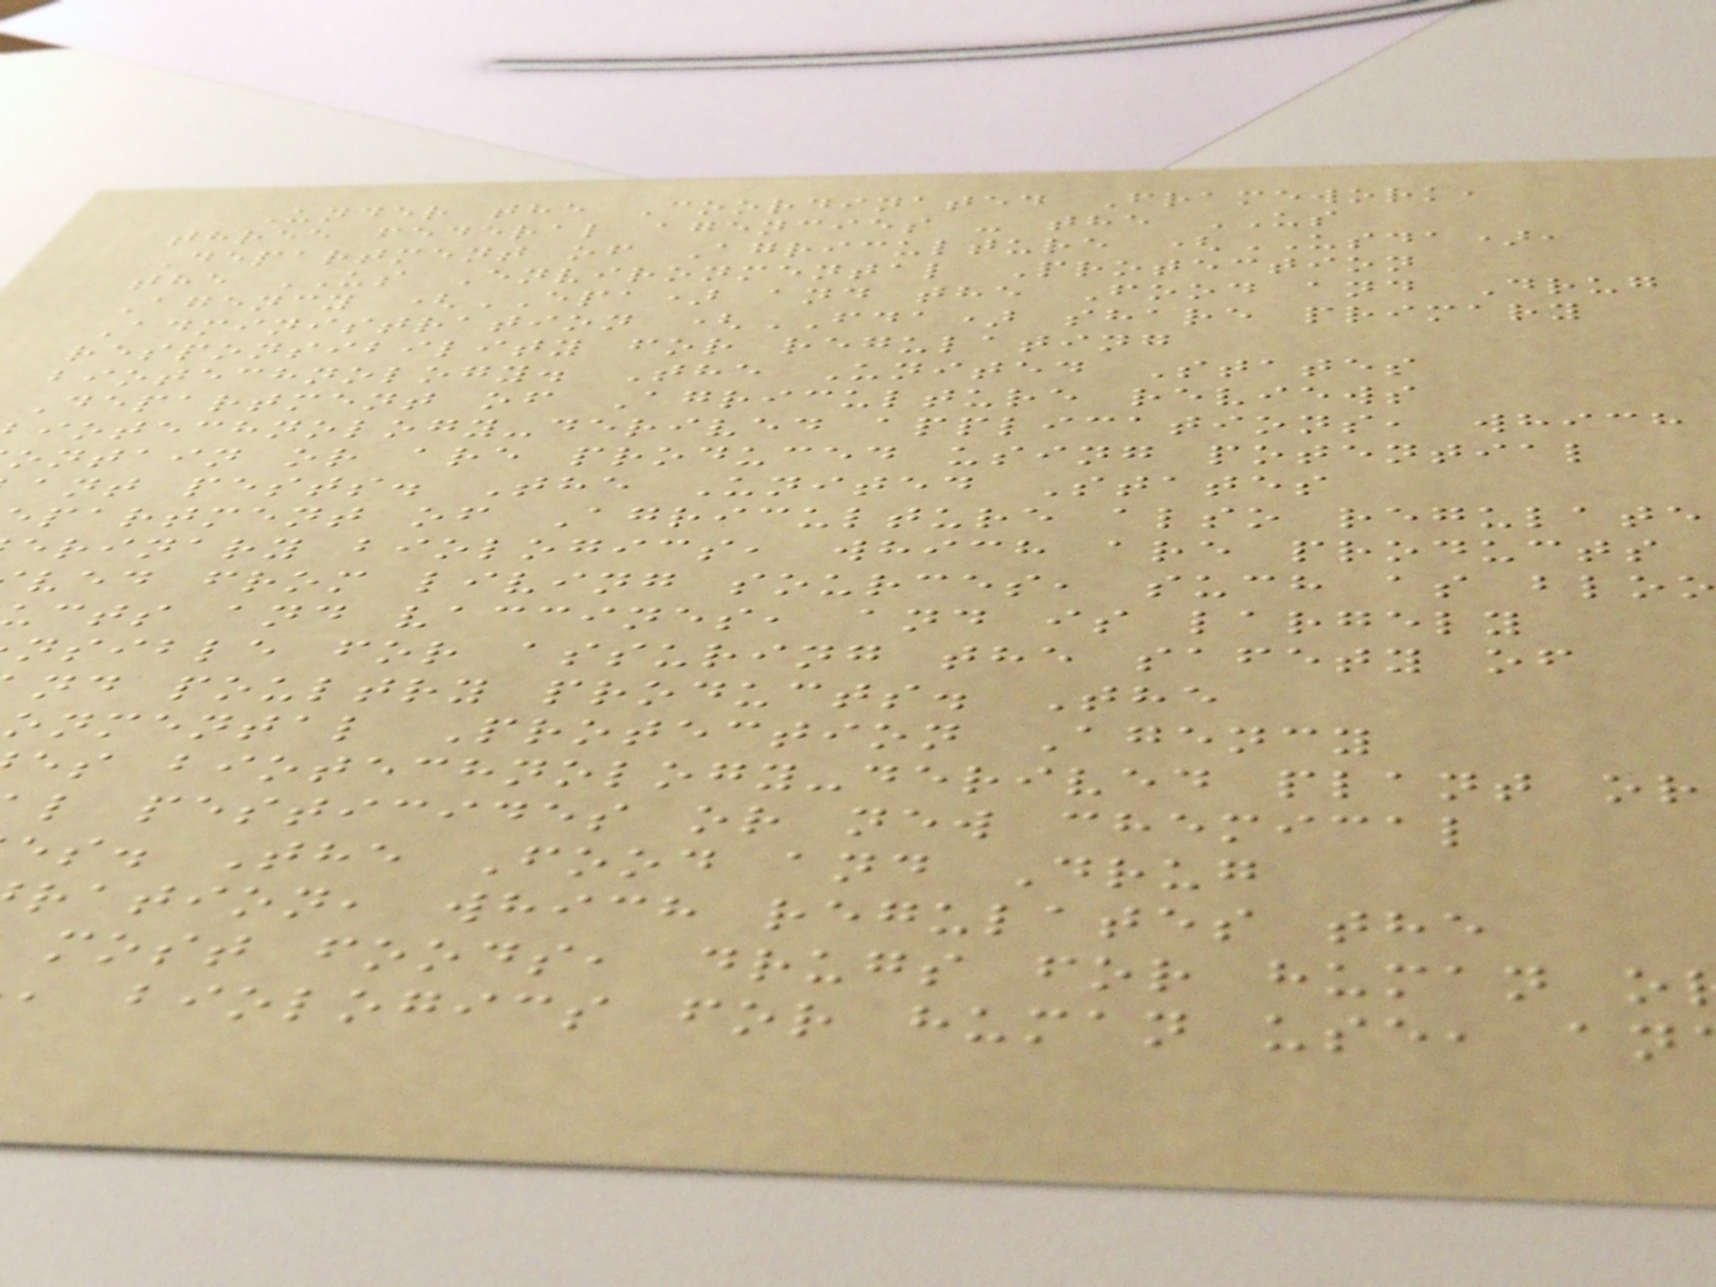Under the Coordinated Framework,
three federal agencies - the US
Department of Agriculture (USDA),
the US Environmental Protection
Agency (EPA) and the Food and Drug
Administration (FDA) share primary
responsibility for regulating
biotechnology. The United States
Department of Agriculture reviews
iotechnology-derived applications, which
ontain or are produced using potential
ant pests. The United States
partment of Agriculture also regulate
erinary biologics, which are products
ved from living sources, such as bloo
cts and vaccines, and is largely
nsible for assuring the safety of
nd poultry products. The
onmental Protection Agency
es biotechnology-derived plant or
l pesticides or new chemical
es. The Food and Drug
ration, which regulates the
most foods, drugs for human o
, biologics for human use, an
